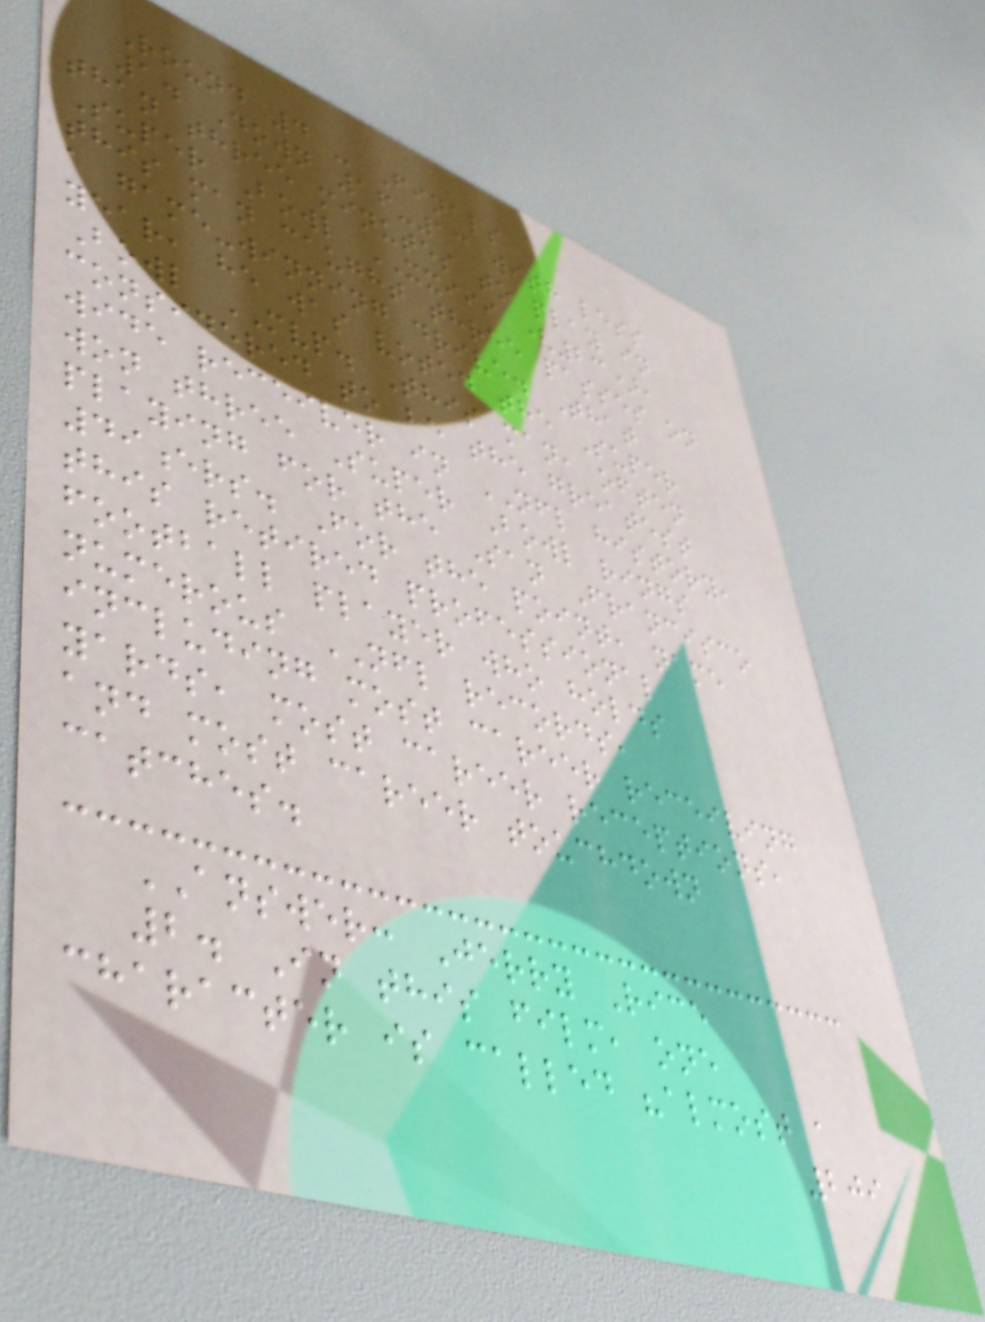Round 4 - Finals
1. Down 16-13 with less
than three minutes to play in
Super Bowl XXIII (23),
this man caught three passes on
a game-winning drive. That
year, he was voted the Super
Bowl MVP. This man, often
considered to be the greatest
wide receiver in NFL history,
won three Super Bowl rings
playing for the San Francisco
49ers. For the point, name
this retired professional
football player who holds
numerous NFL records,
including most career receiving
yards, most career receptions,
and most career touchdown
catches.
ANSWER: Jerry Rice
2. In this film, one
character is called "almost a
209
